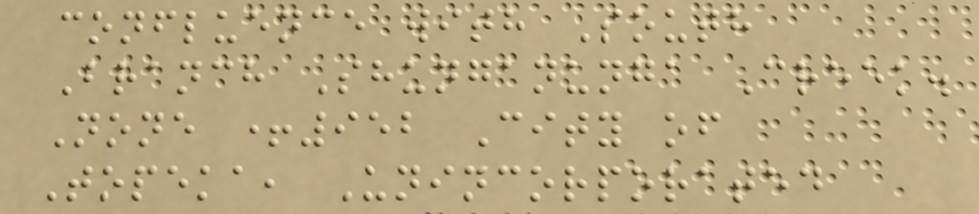confluence with South
Branch Shunganunga Creek.
None +952 City of
Topeka, Unincorporated
